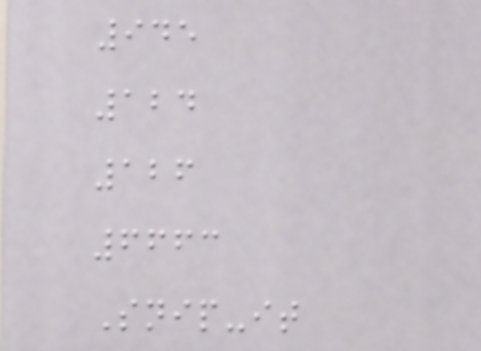945
124
126
6663
Snip-it
